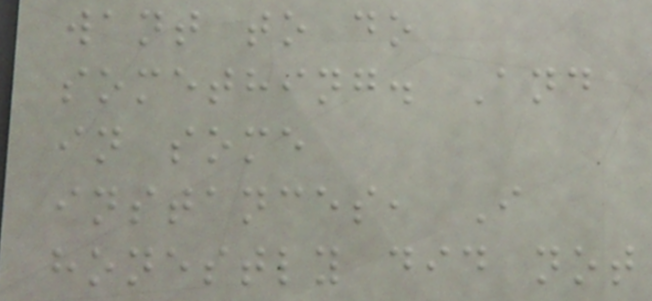want to do
something. And
in some
instances, I
honestly did not
